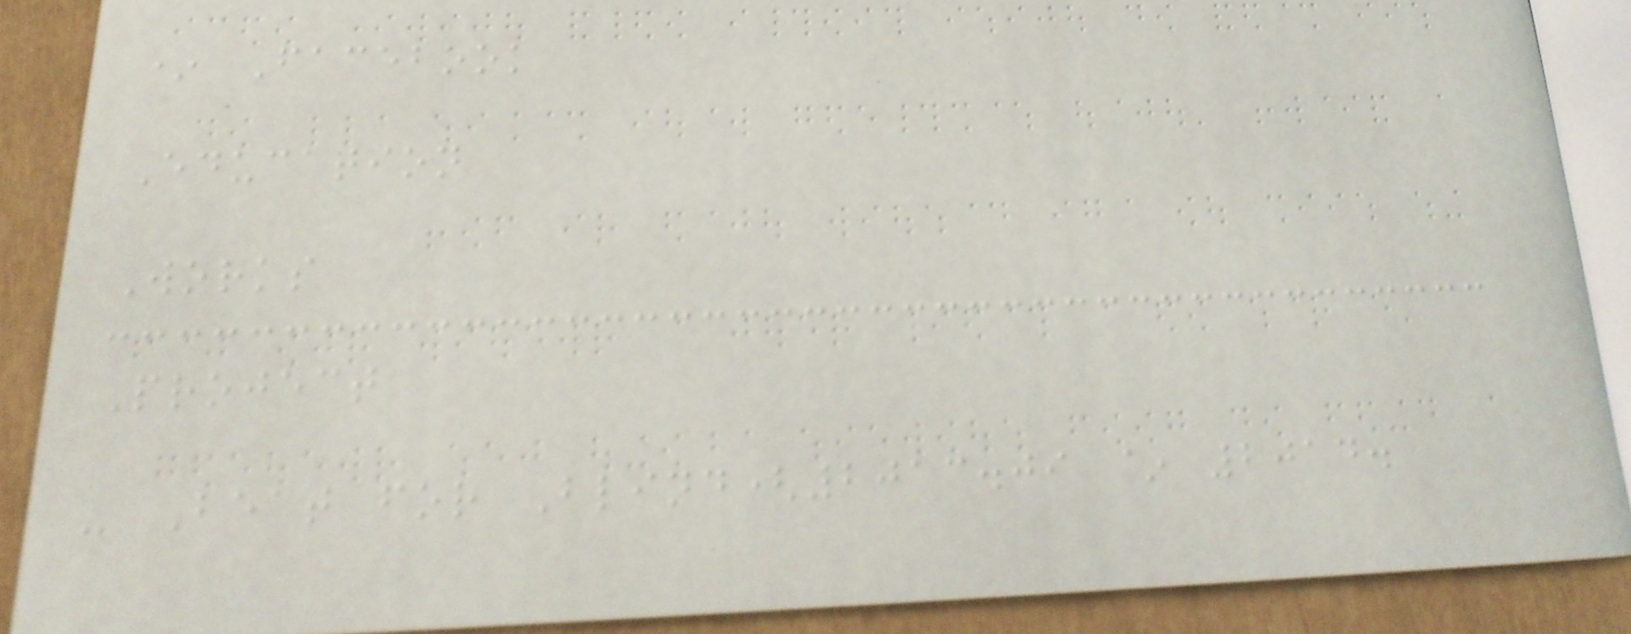* Facebook
Education
Works
Project
- Beat for Blind(2013.09 ~ 2014.
